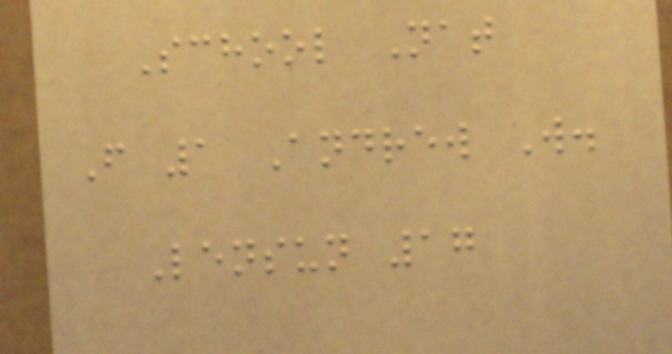School Nat
F 1 Andrew W.
Lensun 17
